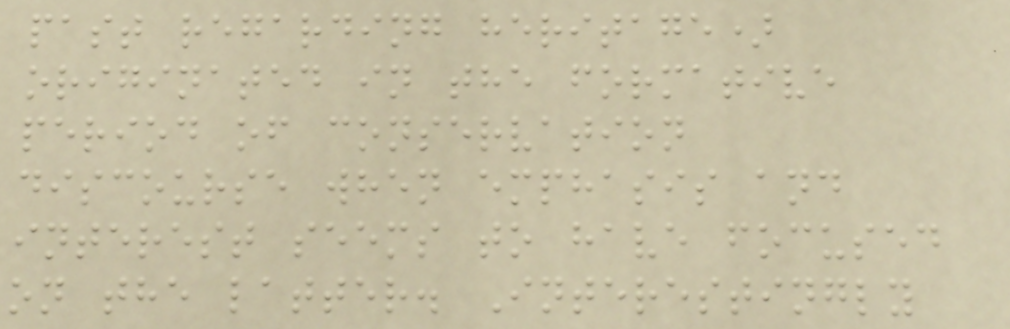past regarding heritage)
originated in the formative
period of conservation
discourse when emphasis and
interest seems to have focused
on the latter. Interestingly
